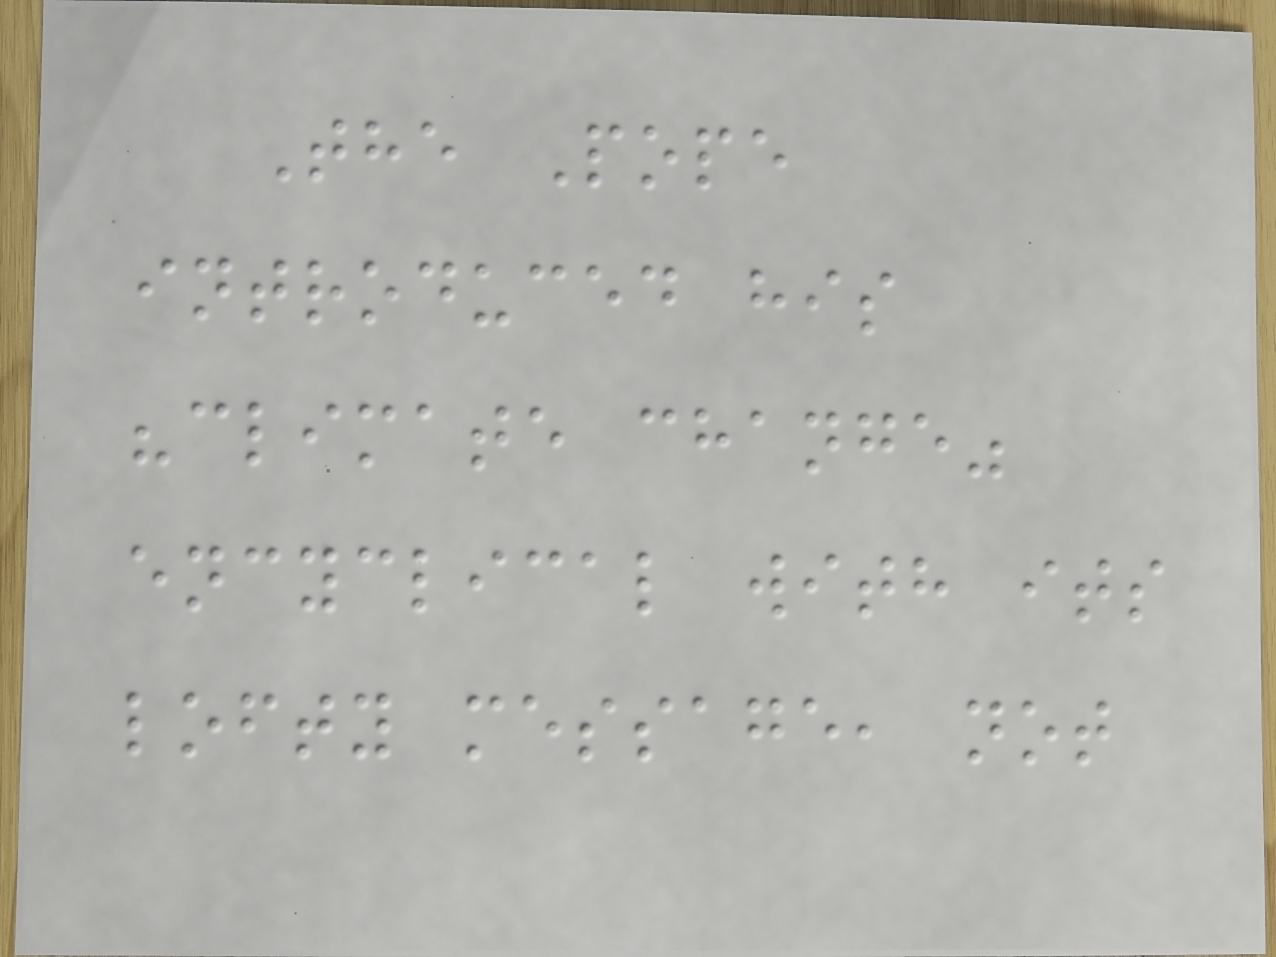The Pope
introduced his
"climate change"
encyclical with its
lofty message, not
